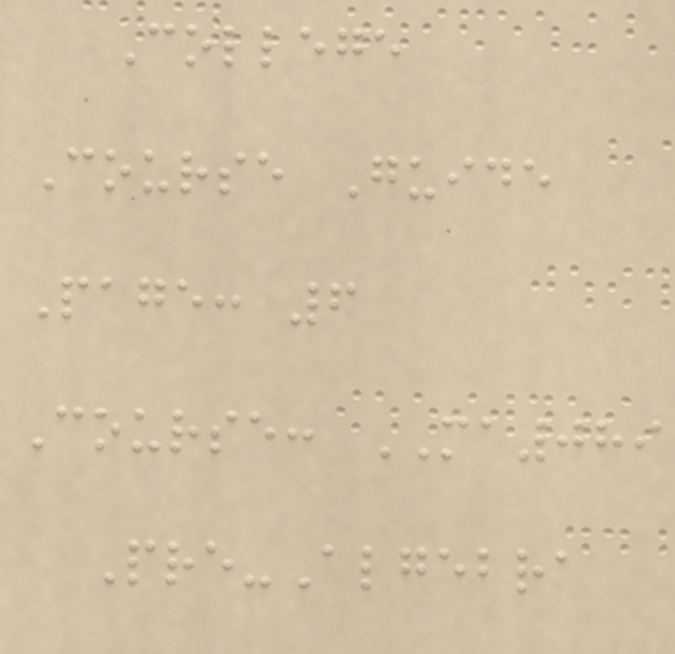College
Course Guide
Page: 6
Course: MA089
Pre-Algebra
